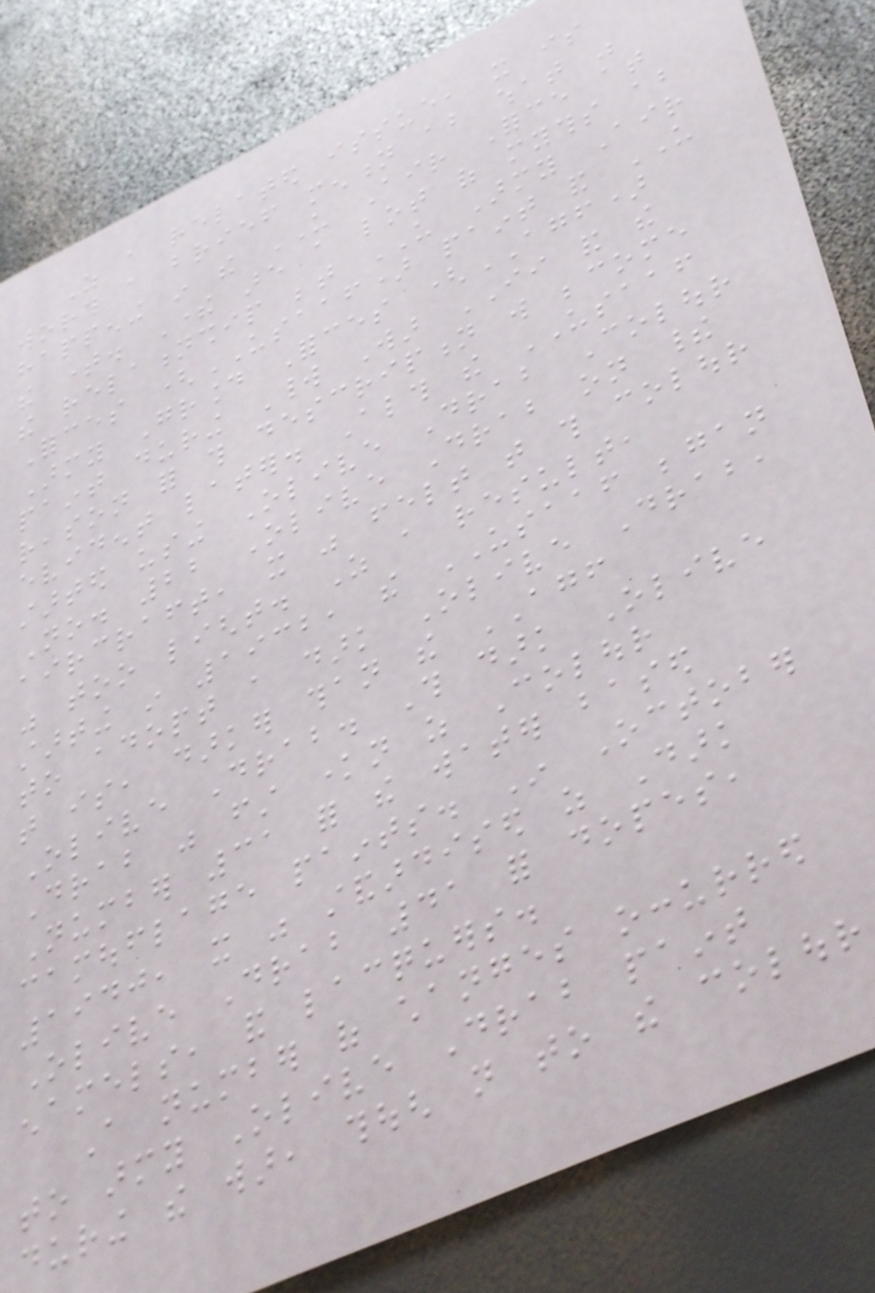As a related issue, it is
worth a brief mention about what was
happening in the US Air Force at
the time. There are a lot of myths about
the relationship between US Army Air
Forces (USAAF) paint and US
Army Ground Forces (AGF)
paint during World War II and the
reason for this description will become
evident later. Although the USAAF
started using Olive Drab Colour
No. 22 Olive Drab on their
aircraft, it was felt that this colour
was too light. As a result,
starting in 1932, the USAAF began
to adopt a dark Olive Drab,
that is, darker than the AGF
Olive Drab. This dark Olive
Drab was first known as Colour
Number 31 for the water based
camouflage paints. In October
1940, it was standardised as Dark
Olive Drab 41 for dopes,
enamels, and lacquers.
A number of changes occurred
to army Olive Drab paint
during the war, though not to the colour
